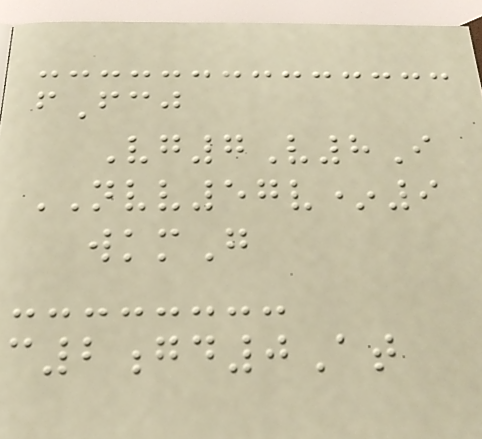fFcj
Vg7V8I
NVV57v*9
wkmG
c2gd0At
